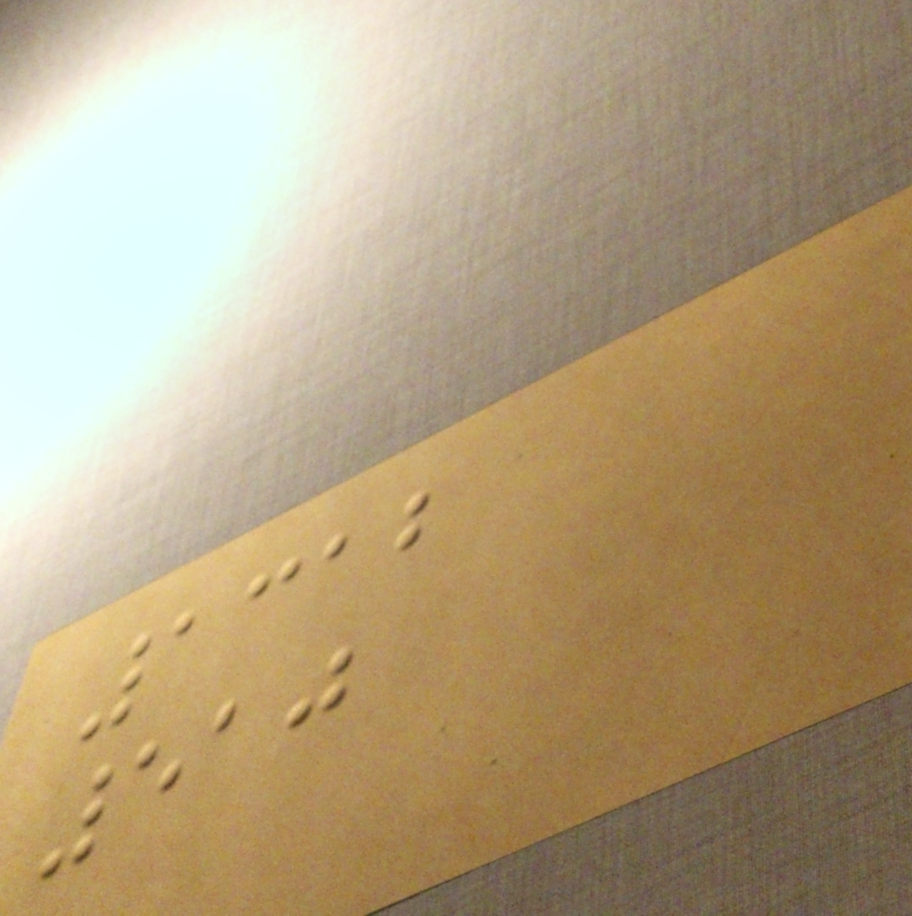1312
510
